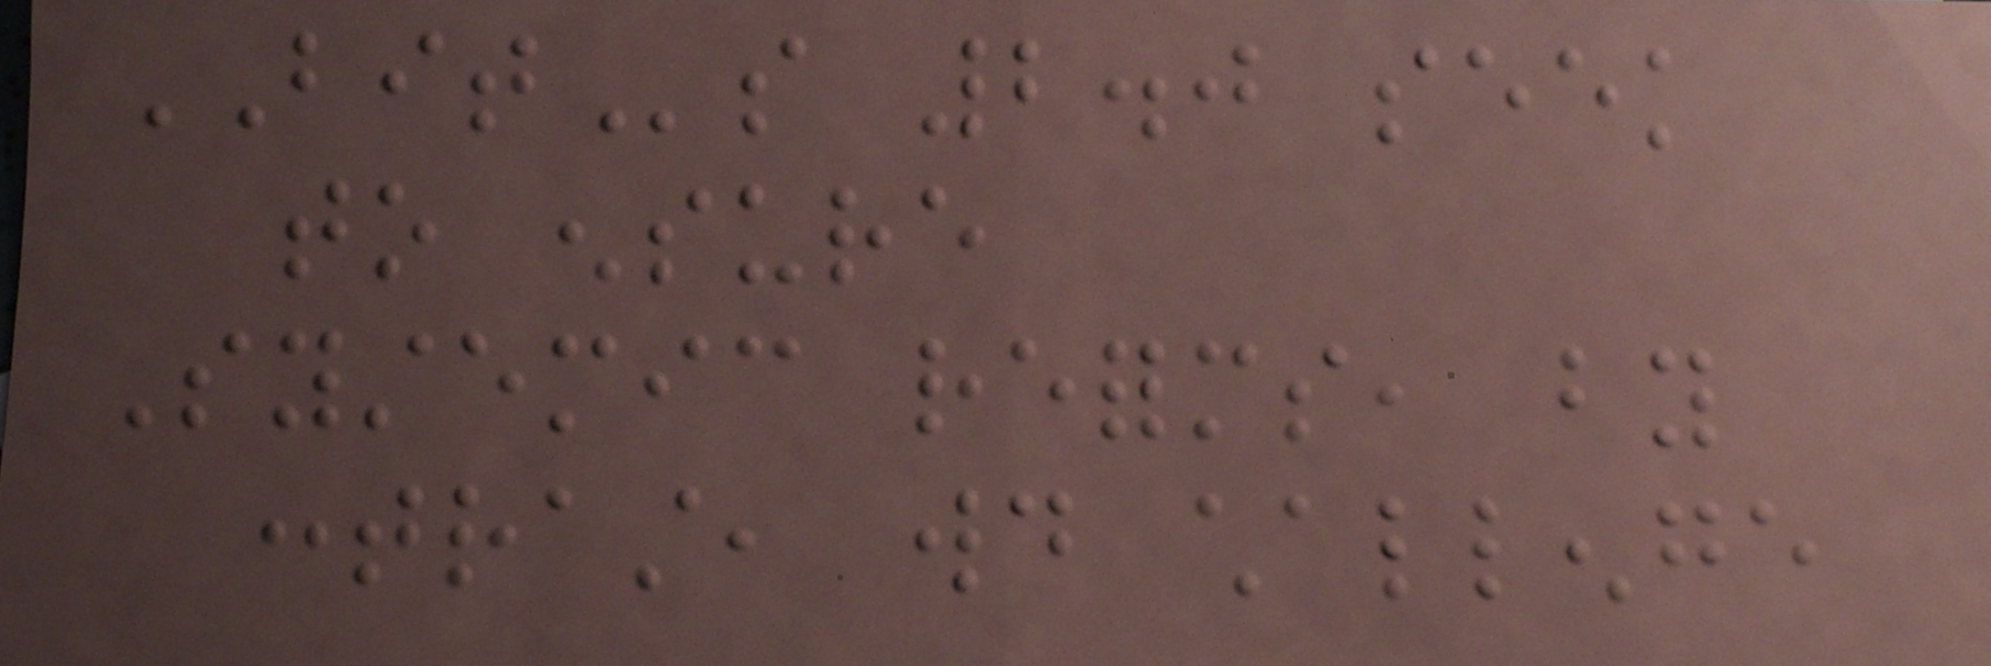BITs 2.0 seek
to ensure
Systemic reforms, by
contrast, would challenge
